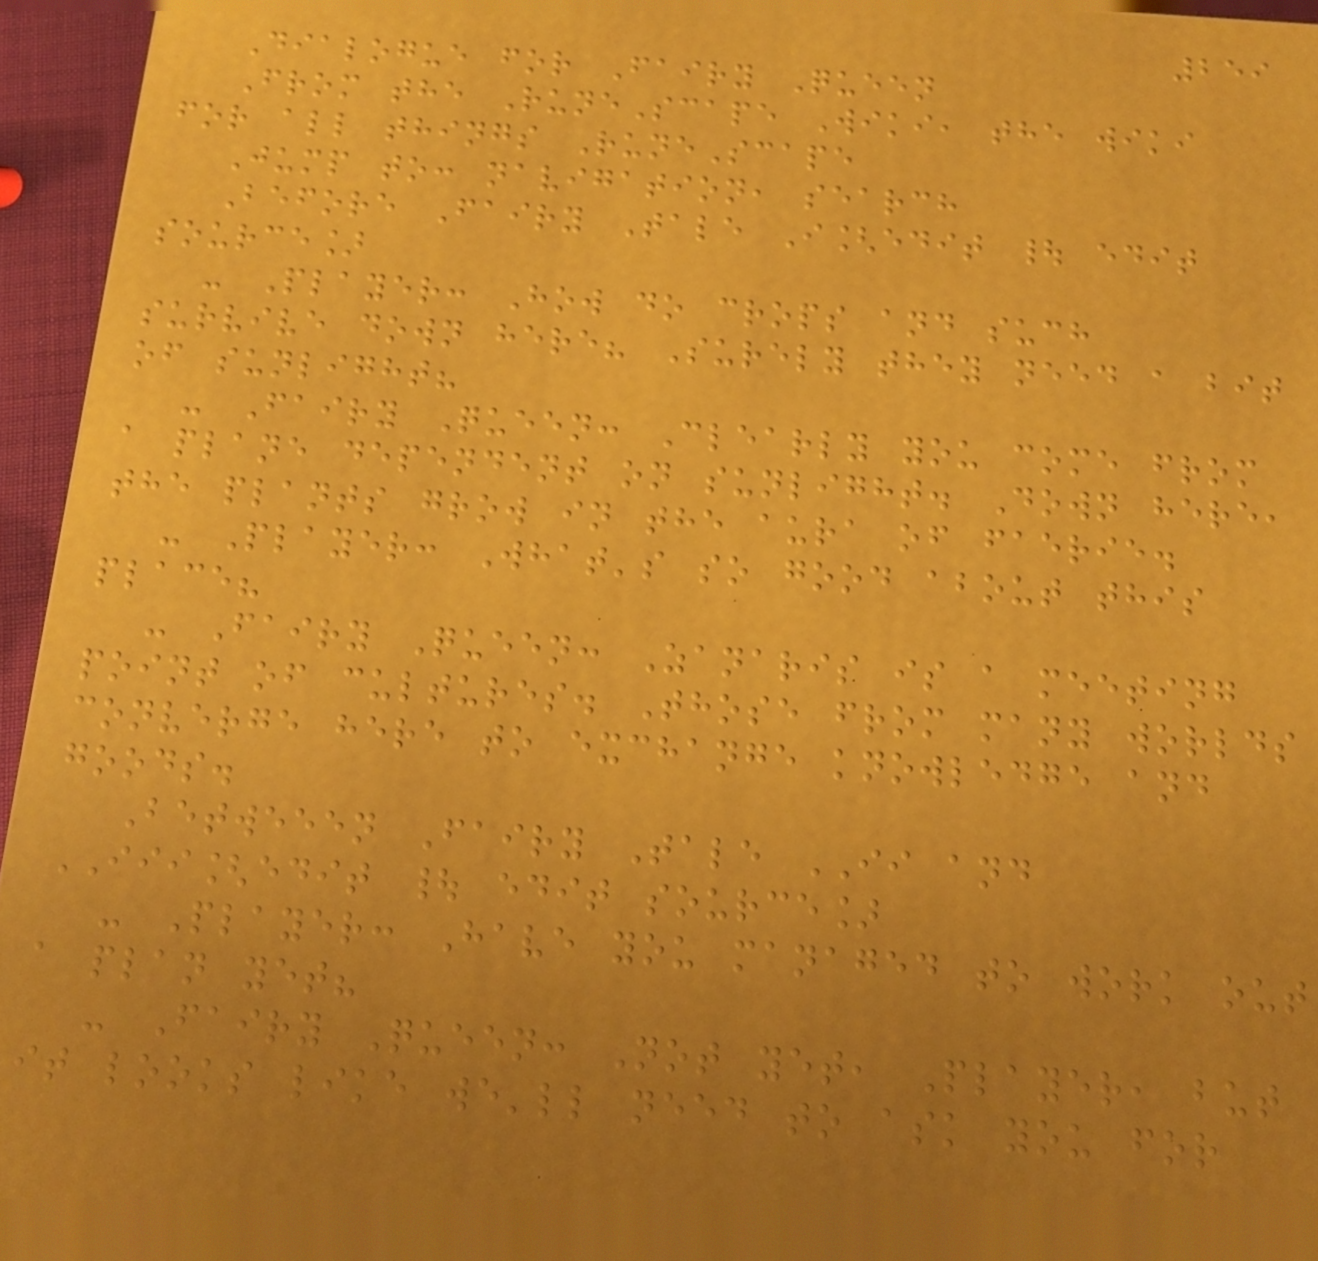259
Dialogue for Fairy Queen
From the RuneScape Wiki, the wiki
for all things RuneScape
Jump to: navigation, search
Before Fairy Tale I[edit | edit
source]
- Player: How do crops and such
survive down here? Surely they need a bit
of sunlight?
- Fairy Queen: Clearly you come from
a plane dependent on sunlight. Down here,
the plants grow in the aura of faerie.
- Player: What's so good about this
place?
- Fairy Queen: Zanaris is a meeting
point of cultures. Those from many worlds
converge here to exchange knowledge and
goods.
Betweeen Fairy Tale II and
III[edit | edit source]
- Player: Have you managed to work out
a plan yet?
- Fairy Queen: Not yet, Player, but
it looks like we'll need to ask you for
